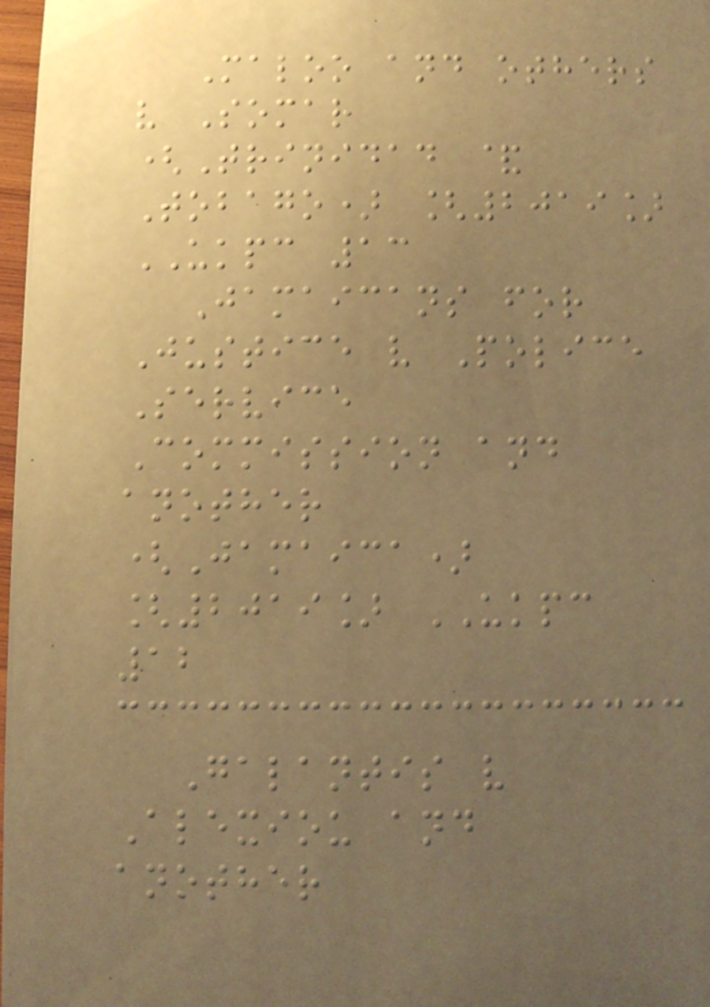Maloo and others
v Somar
(Trinidad &
Tobago) [2019]
UKPC 13
Jamaicans for
Justice v Police
Service
Commission and
another
(Jamaica)
[2019] UKPC
12
Galantis v
Alexiou and
another
